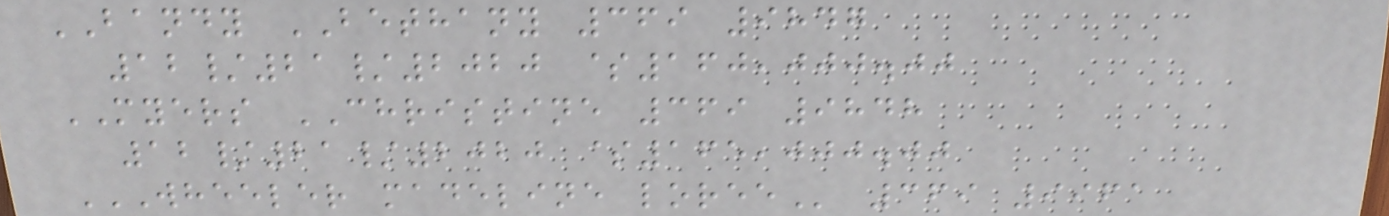BANDY BETHANY 369 9847
12/21/2020 $160,000.00
MYERS CHRISTINE 369 9848
12/21/2020 $165,000.00
WHEELER MADELINE LOREE 369 9961
